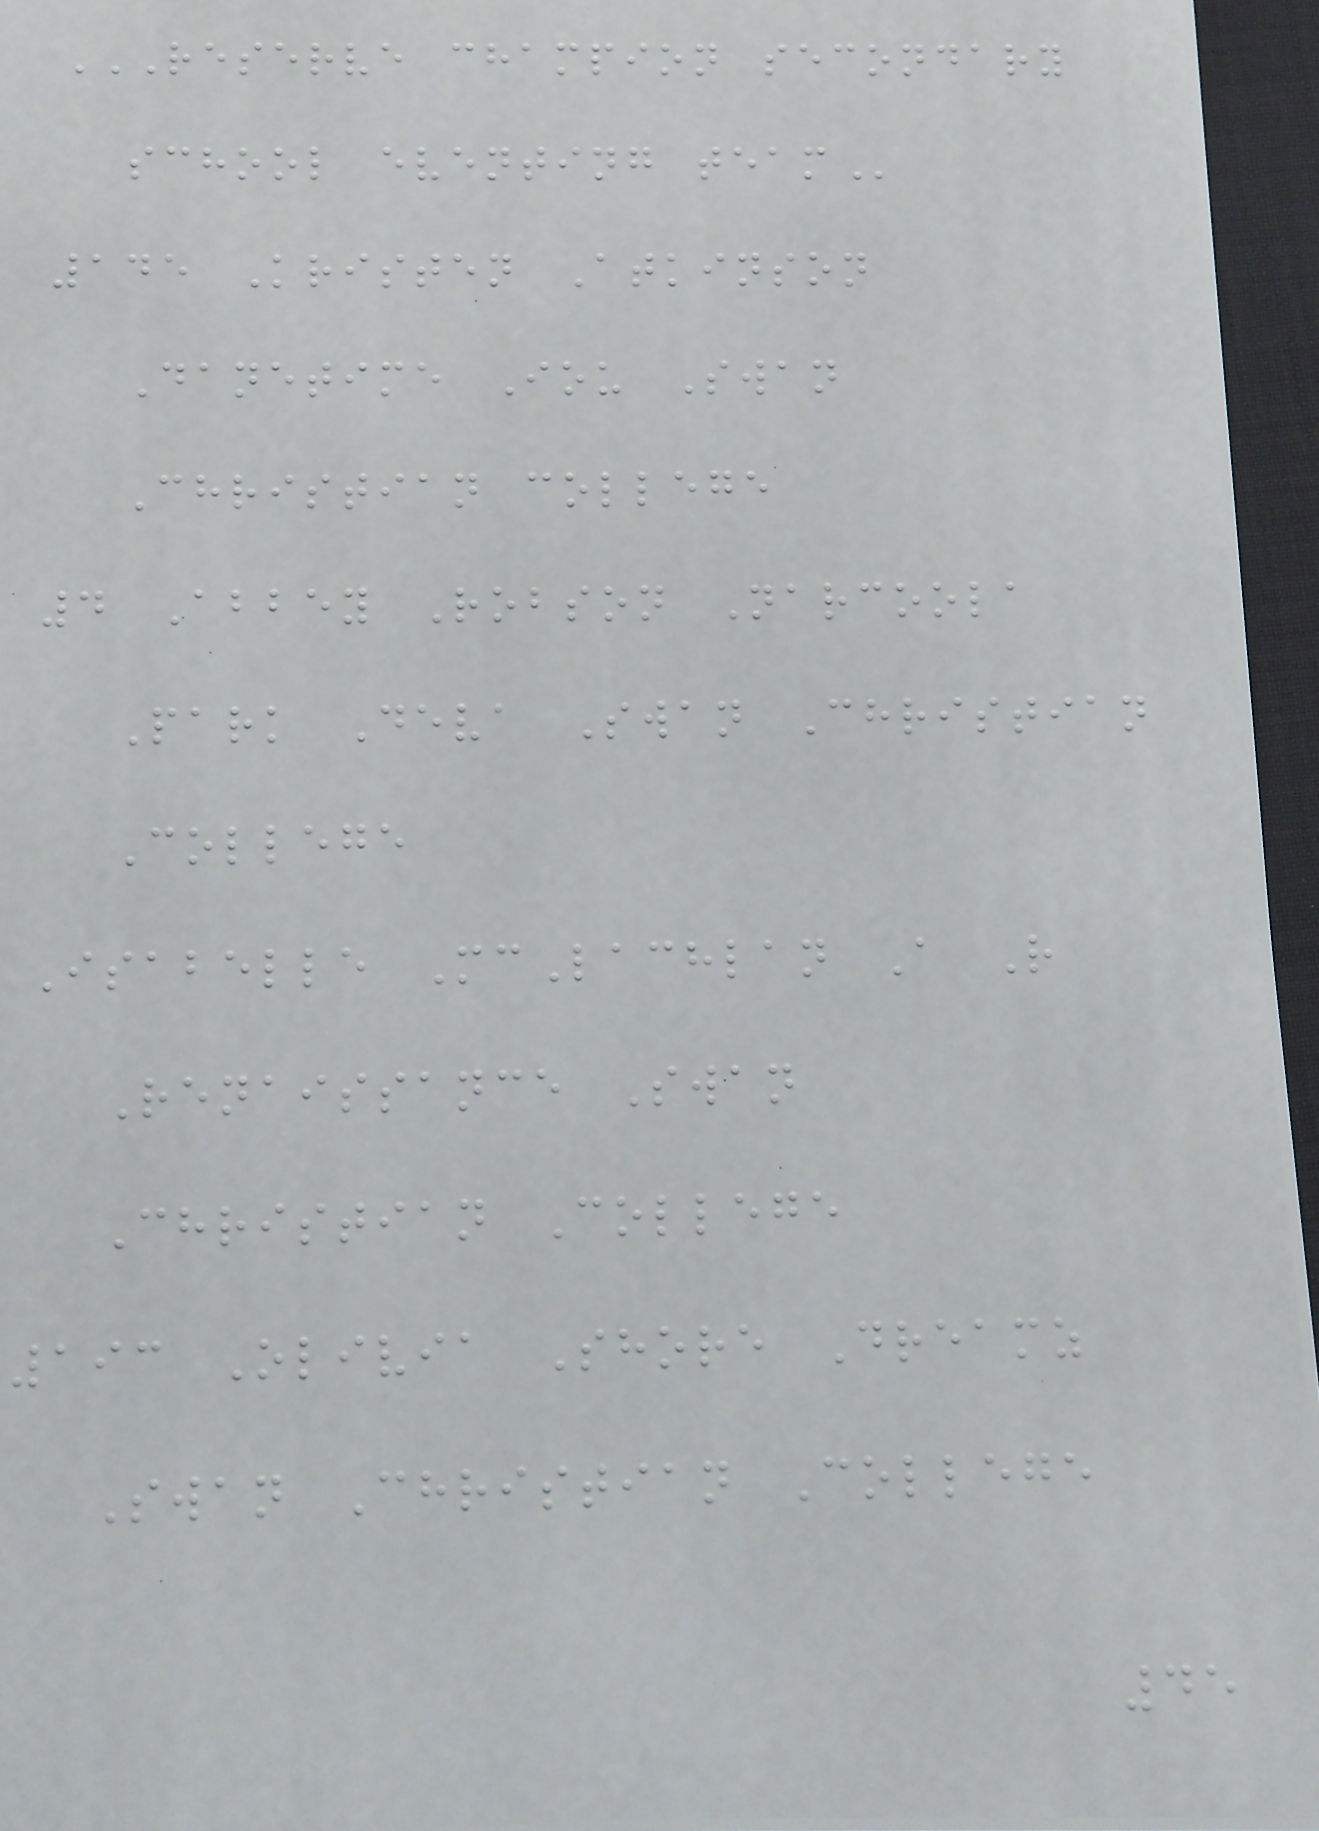RESERVE CHAMPION SECONDARY
SCHOOL EVENTING TEAM
145 Kristen Atkinson
Danetime Iou Swan
Christian college
4 Abbey Robson Narcoola
Park Deva Swan Christian
College
Isabelle McLachlan A R
Renaissance Swan
Christian College
193 Olivia Shore Dreamz
Swan Christian College
45
